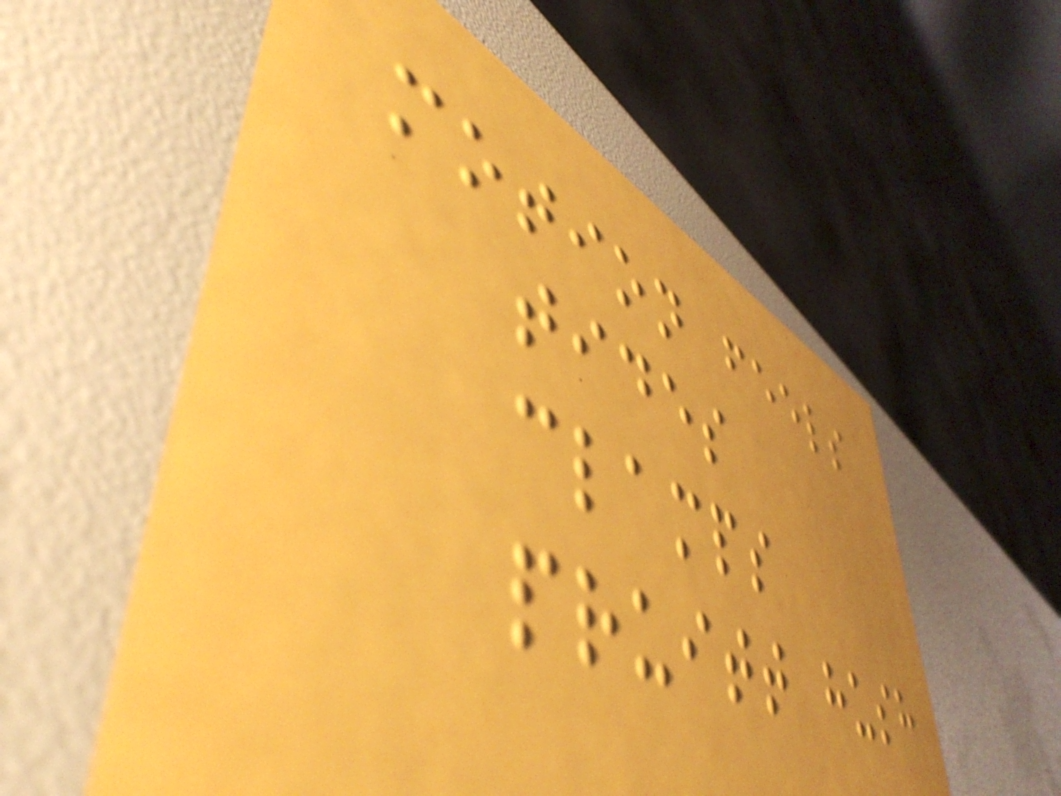motion feels
tides
clamps
pruitt hush
